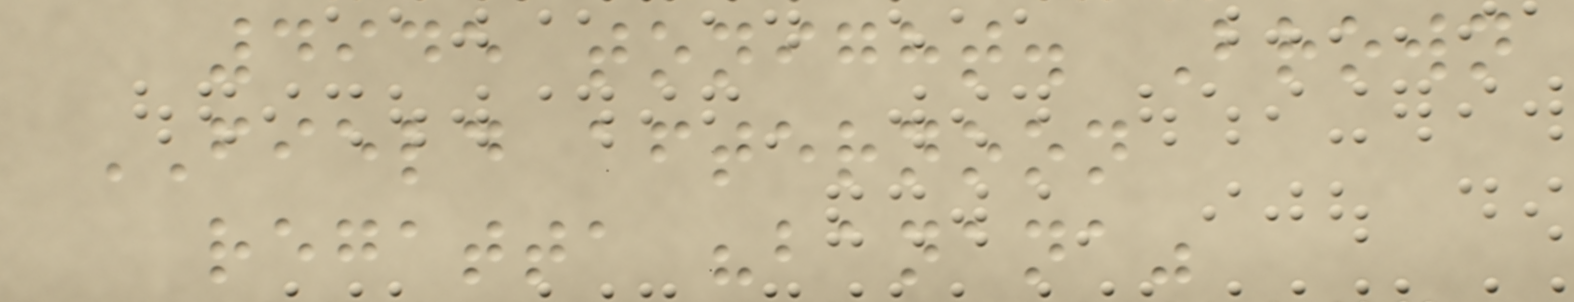4945 tonight. Brown
FIELD afternoon
regatta "banana"
